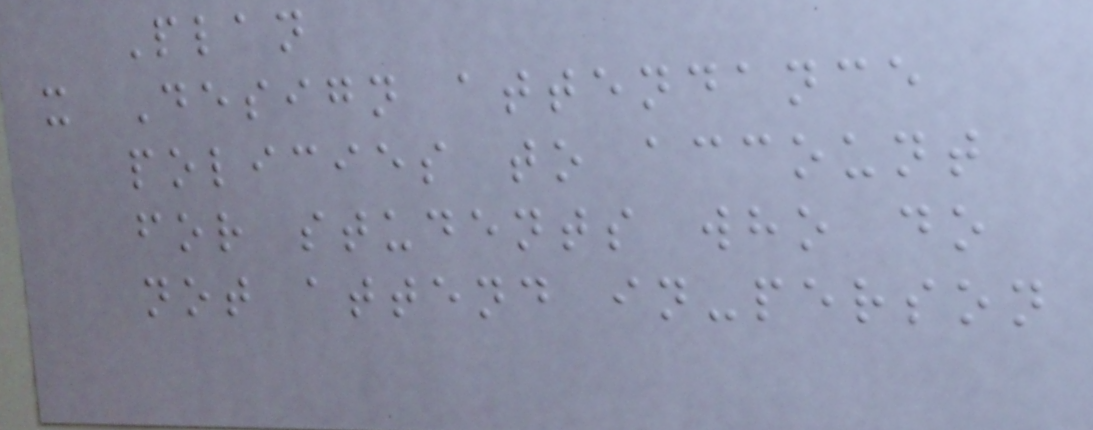Plan
x Design attendance
policies to account
for students who do
not attend in-person
